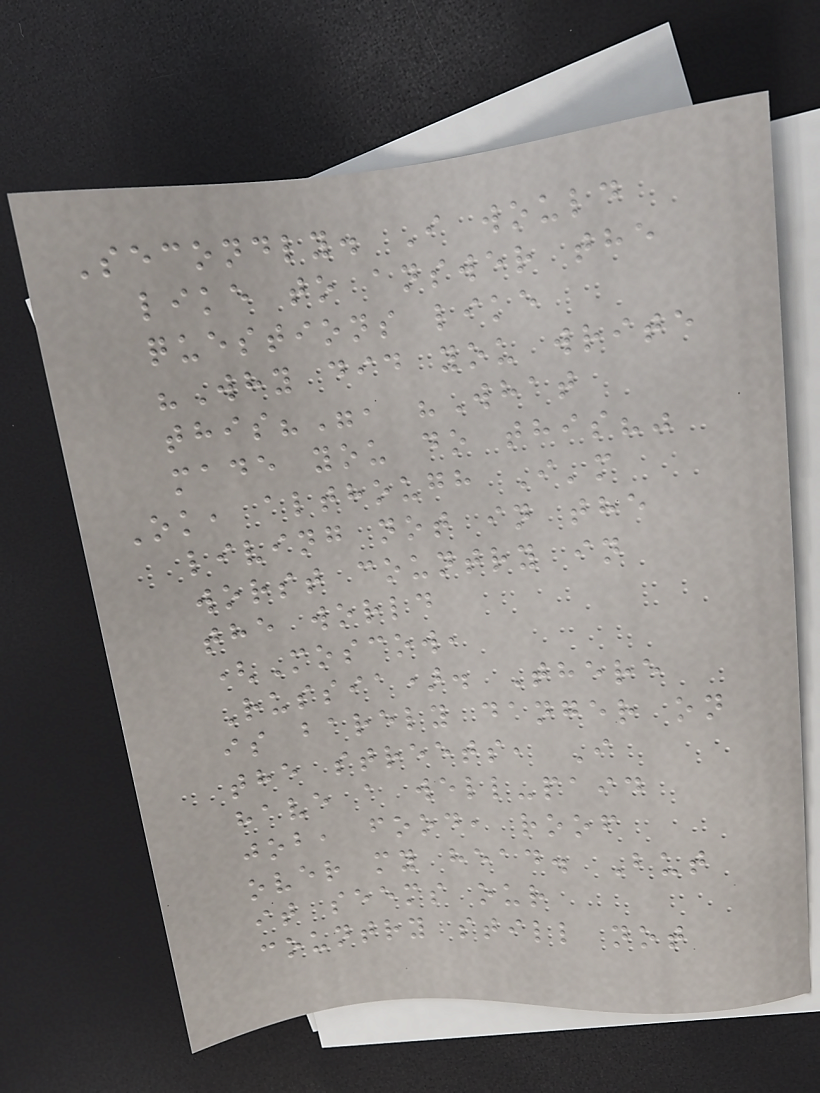Secondly. I would
like to answer the
questions like
"Why did you write
this?", "What
made you do this?"
Ok, although I'm
living not in the
worst country in
the world
(Moscow,
Russia). There
is barely danger on
the streets, I
have a well-paid
job, food, roof
over my head. But
it seems our
country still not
